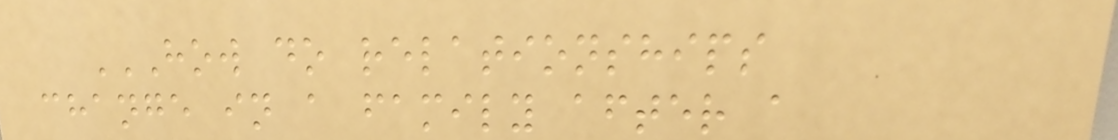HOW DO RELATIONSHIPS
CHANGE IN A FAMILY AFTER A
